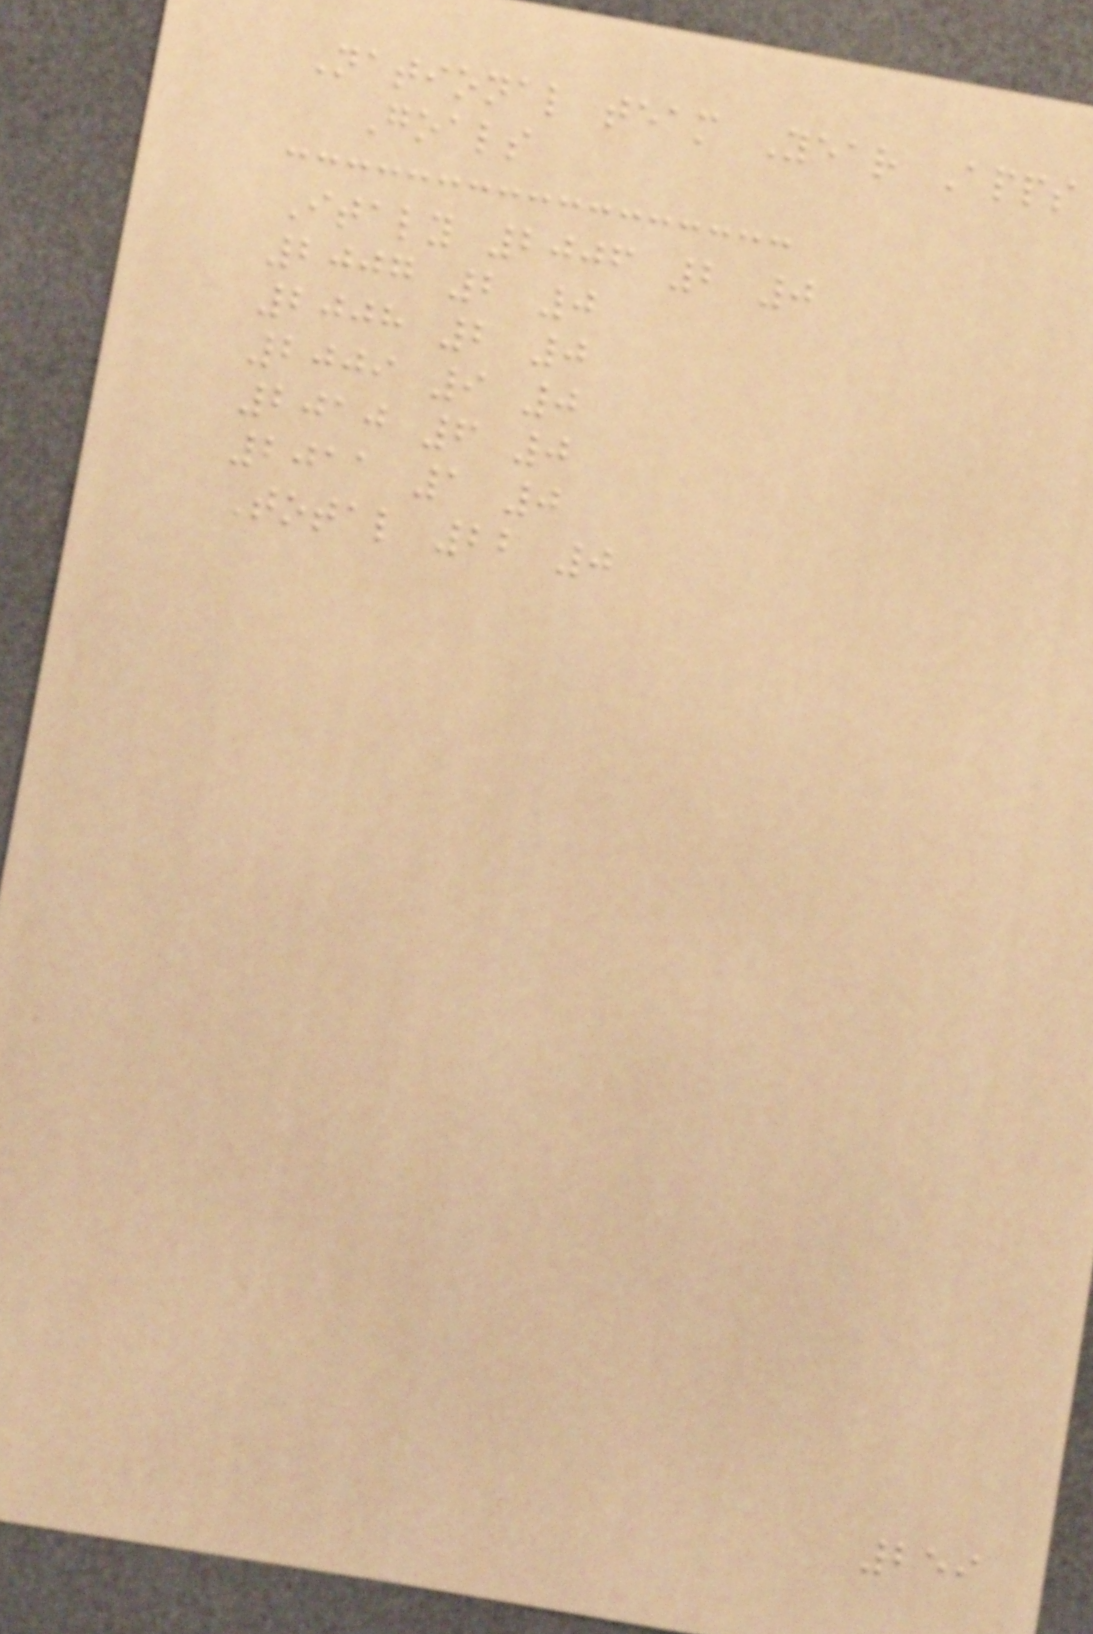National team Year Apps
Goals
Italy 2006 2 0
2007 2 0
2008 2 0
2009 9 0
2010 6 0
2011 1 0
Total 22 0
259
